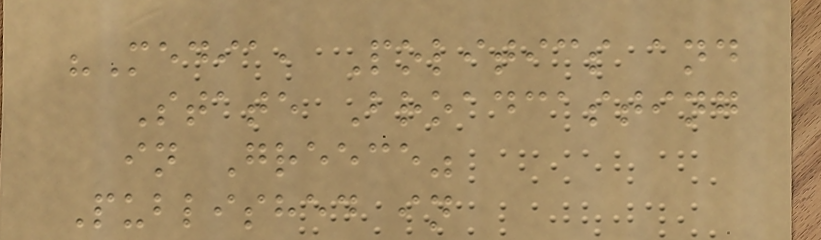"Media, Politics and
State Broadcasting
in Greece"
Published in
